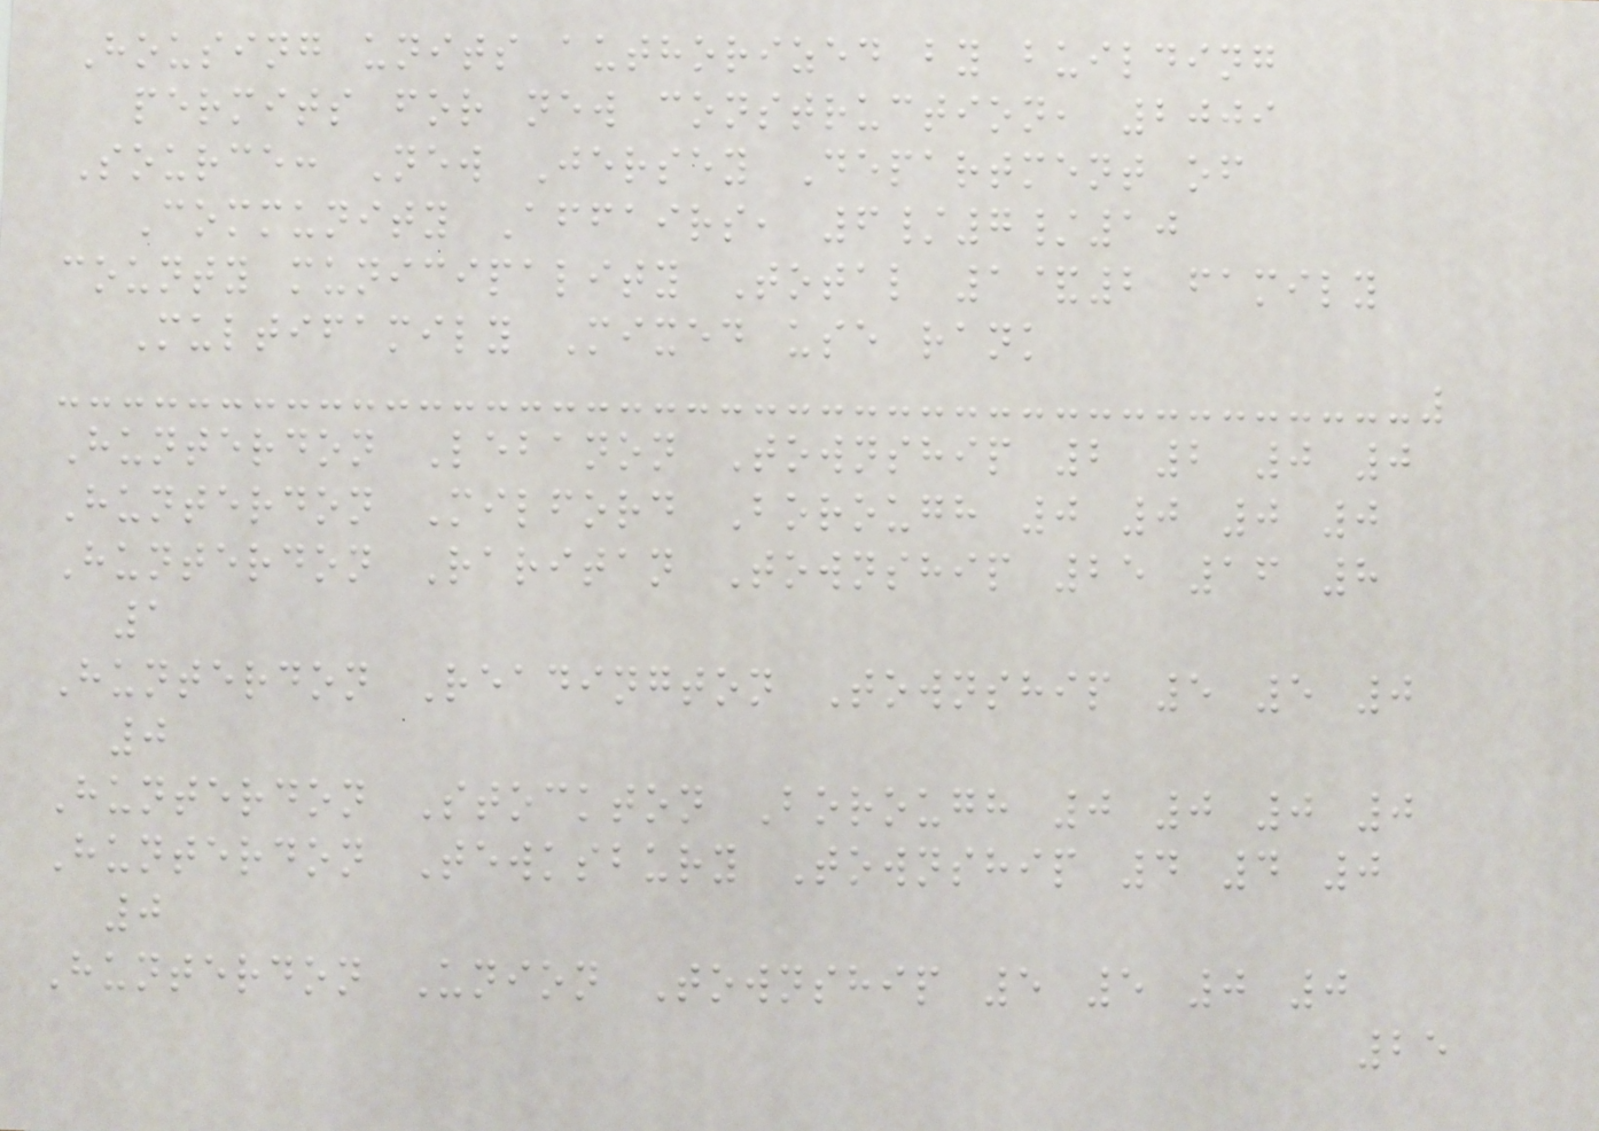Housing units authorized by building
permits for new construction, 2009
Source: New Jersey Department of
Community Affairs, 6/7/10
county municipality Total 1&2 family
Multifamily Mixed use rank
Hunterdon Lebanon Township 2 2 0 0
Hunterdon Milford Borough 0 0 0 0
Hunterdon Raritan Township 25 16 8
1
Hunterdon Readington Township 5 5 0
0
Hunterdon Stockton Borough 0 0 0 0
Hunterdon Tewksbury Township 4 4 0
0
Hunterdon Union Township 5 5 0 0
25
